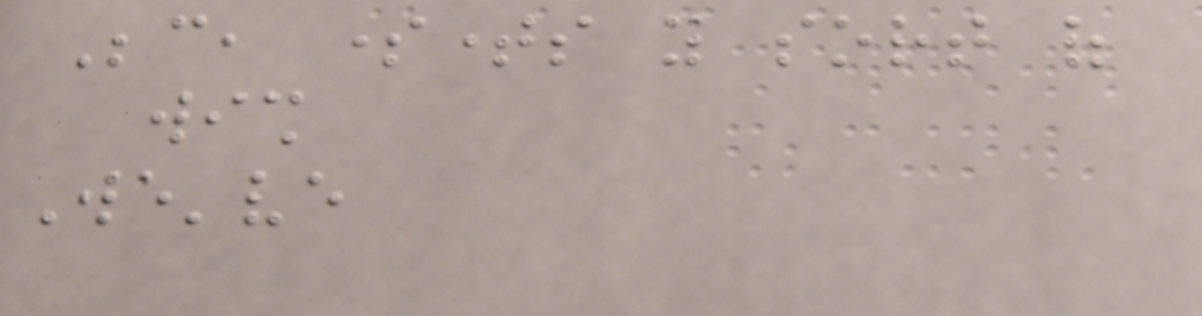Because, sometimes you sort of
wish
We've
